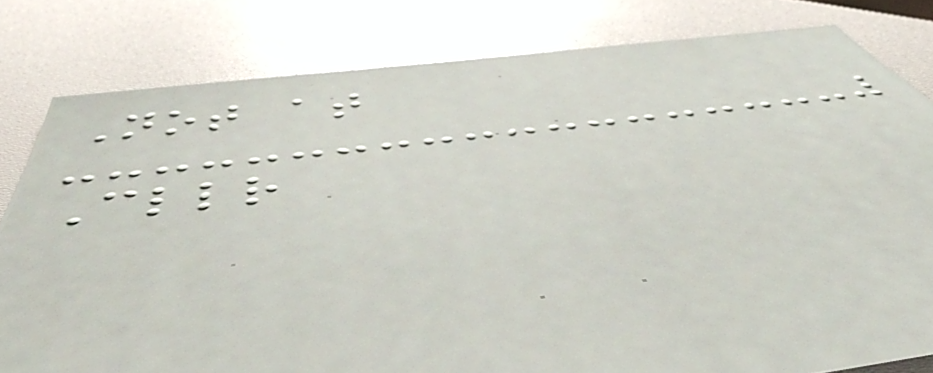Not at
Cllr
